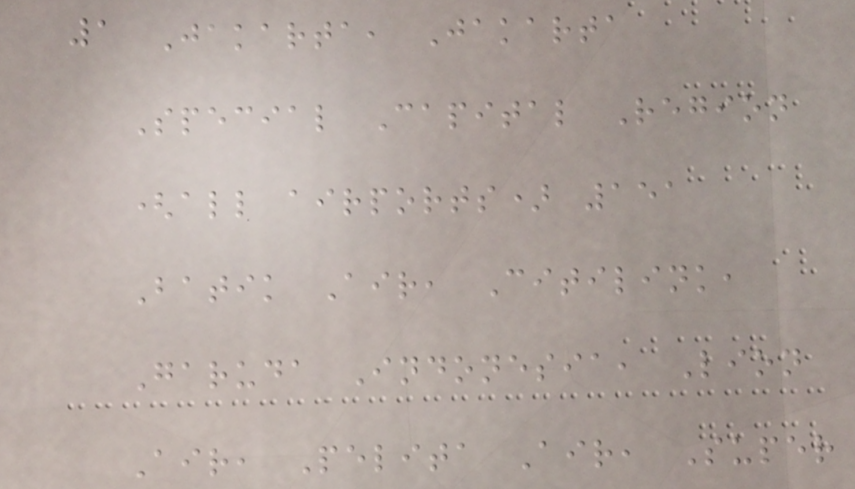1 Jakarta, Jakarta
Special Capital Region
(all airports) 151
Batik Air, Citilink,
Garuda Indonesia, Lion
Air, Pelita Air, Super
